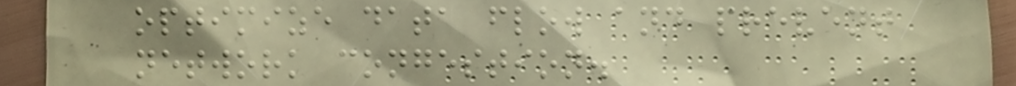optimize data flow and prevent
network congestion.
